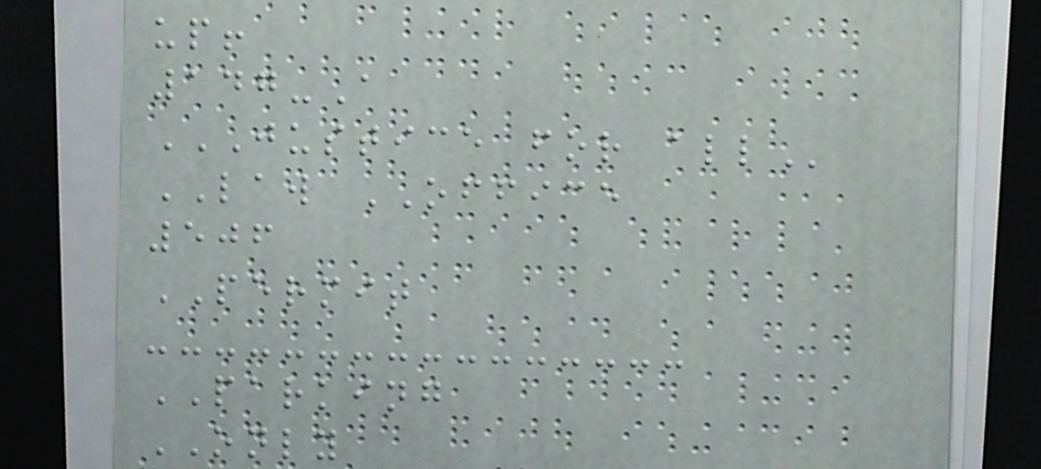up!
147-A
JUSTICE FOR ALL
LAW OFFICE
506
PERMIT
PARKING
ONLY
